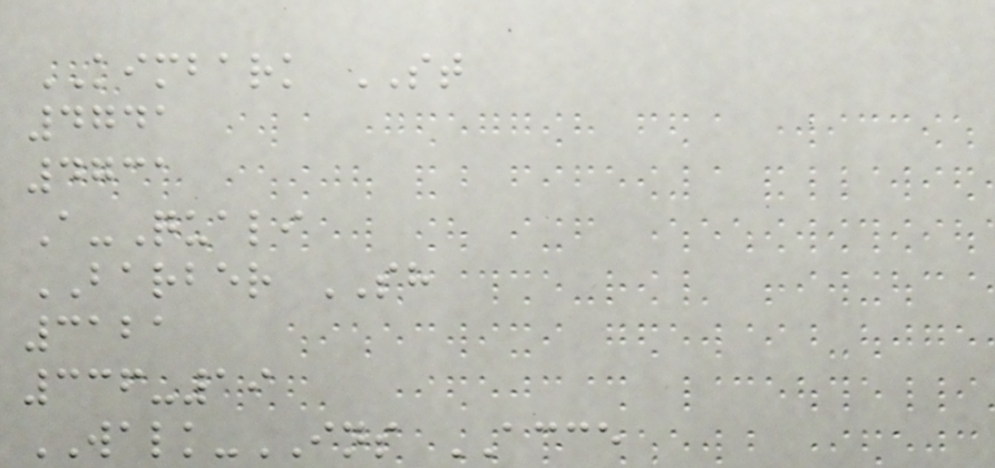KIMBARK ST
4741
4731
A-Quali
BARBER SH
3121
336-19
WALK-INS ACCE
